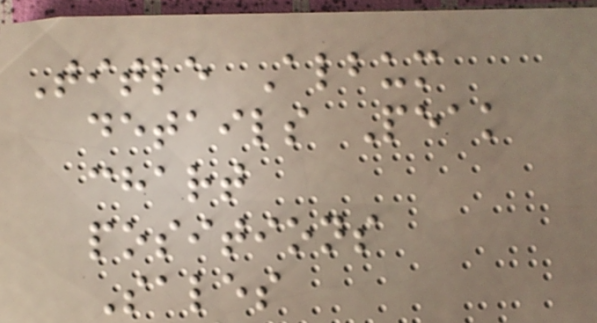Title Album
details Peak
chart
positions
Sales
